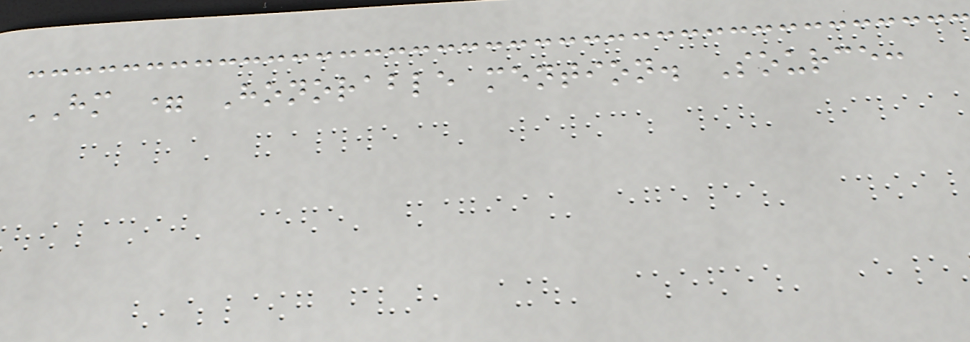HM = Honorable mention. Source:
